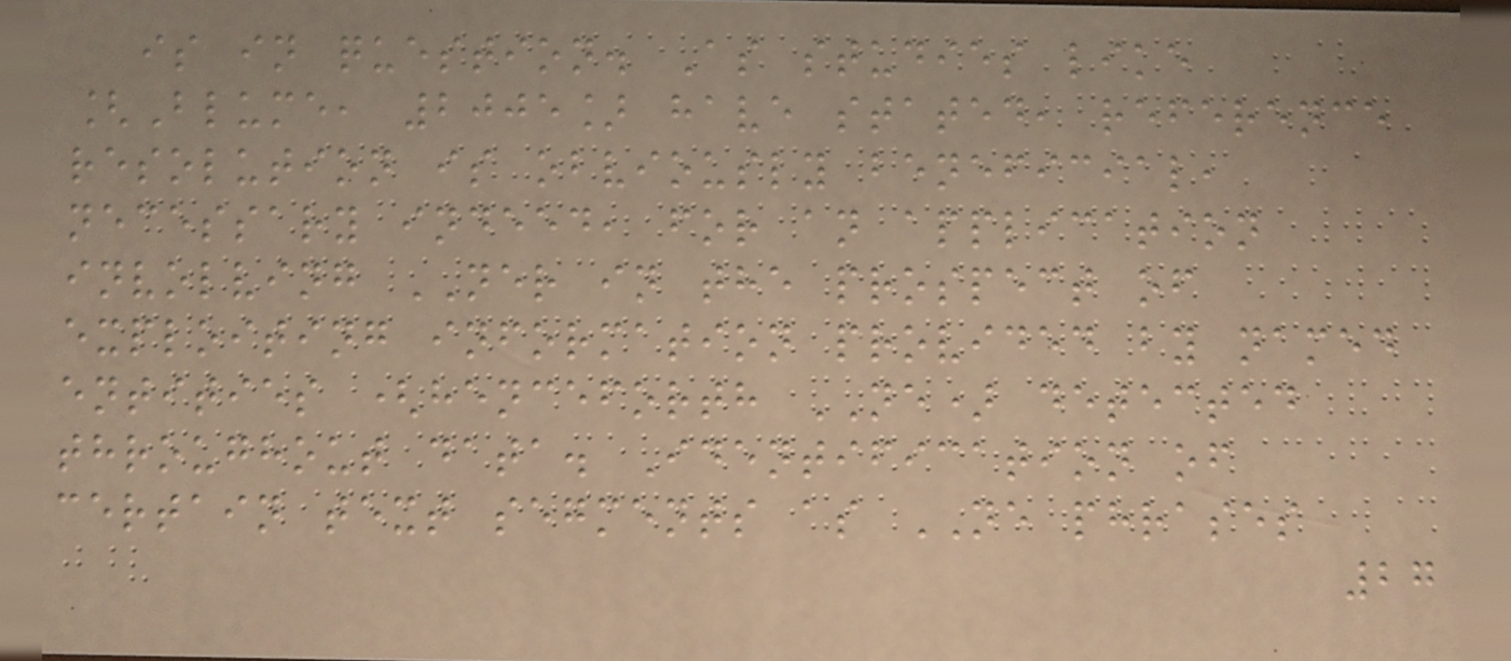is in question. As studies like
[Blume, 2005] have stated, reference
resolution is obviously beneficial,
necessary indeed, for an application
involving NER in the prospect of
exploiting information provided by named
entities (henceforth NE) detected
throughout data. Identification of
certain text segments as NE phrases
27
